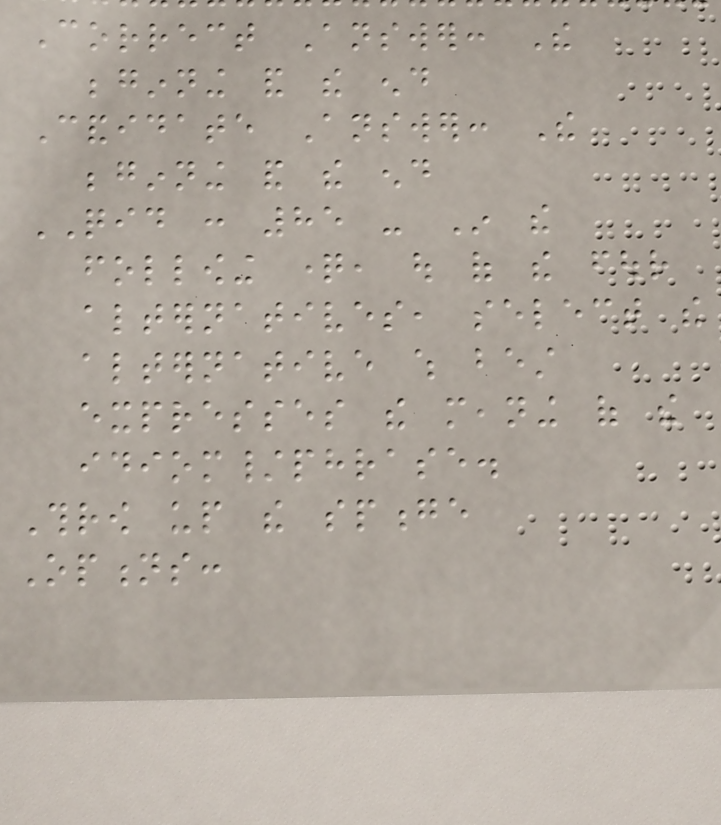Correct Answer: The
beginning and the end
Candidate Answer: The
beginning and the end
QID : 85 - In the
following question, out of the four
alternatives, select the
alternative which best
expresses the meaning of the
idiom/phrase.
Throw up the sponge
Options:
